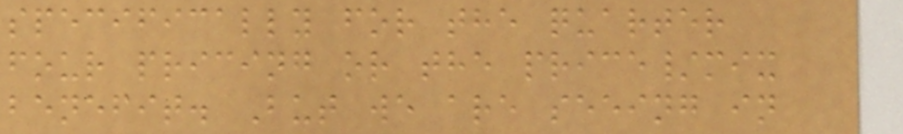specifically for the quarter
four pricing or the price/mix
benefit. But we are seeing in
